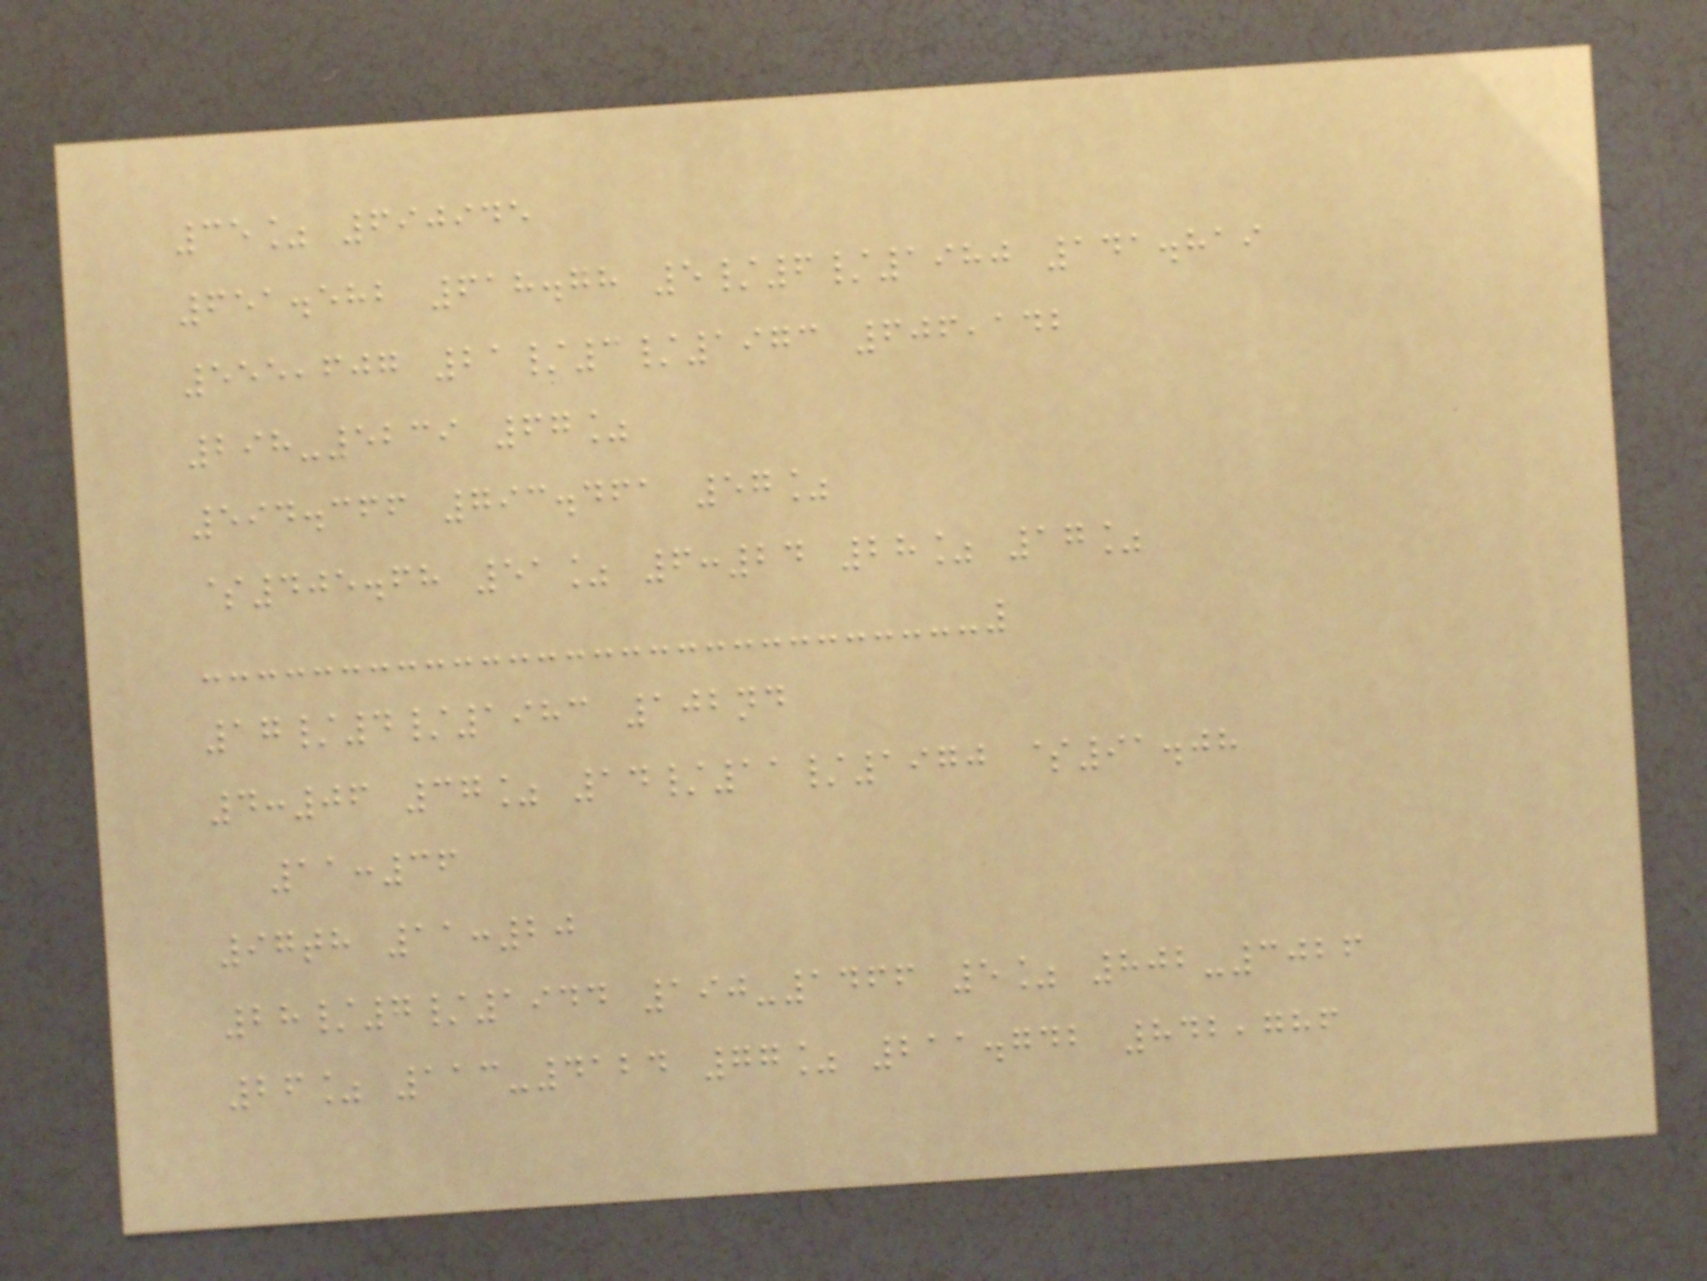35% 690945
651.582 618.78 5/6/1980 141.819
555,607 21/3/1973 606,142
298-5239 67%
594.366 793.461 57%
$405.68 51% 6:24 28% 17%
17/4/1983 102nd
4:06 37% 14/11/1970 $91.08
11:36
97th 11:20
28/7/1944 190-1466 5% 802-3026
26% 113-4124 77% 211.742 842,786
